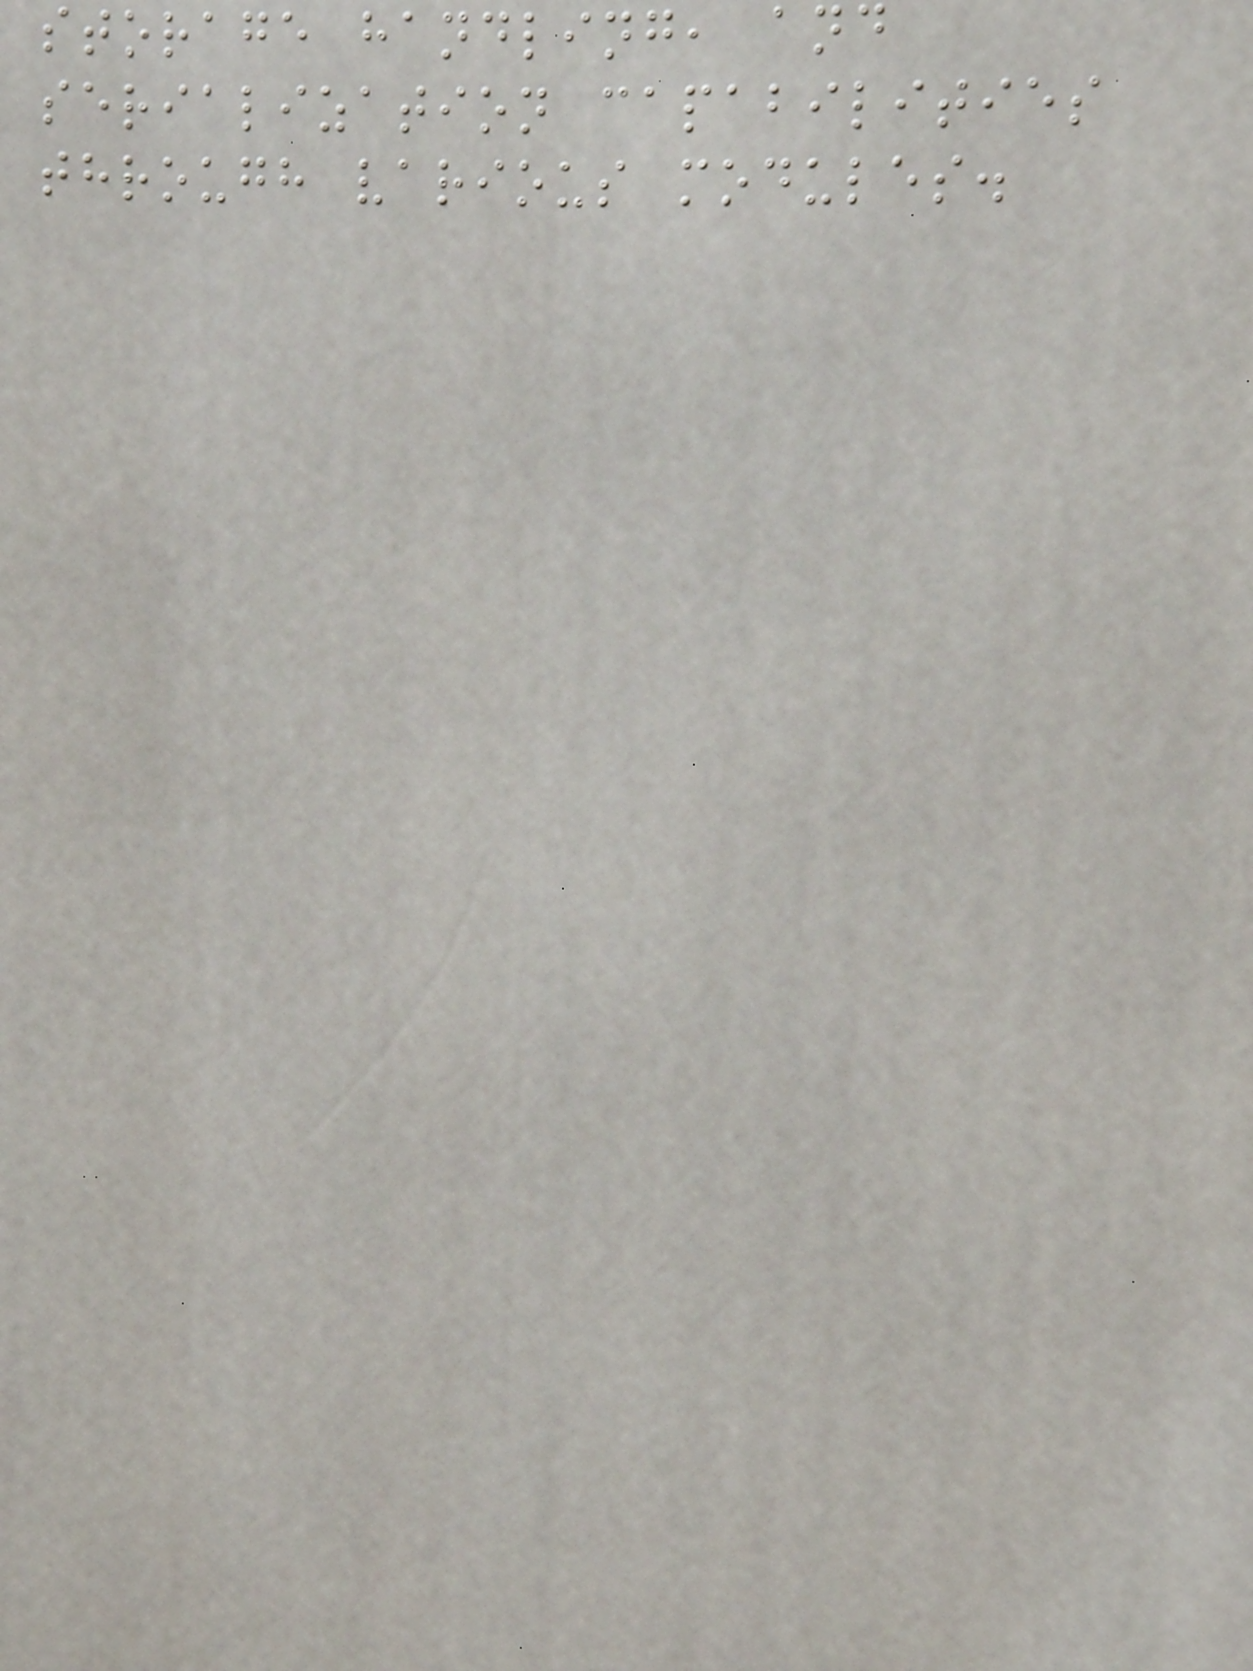storage handling, and
serialization capabilities
through various modules.
